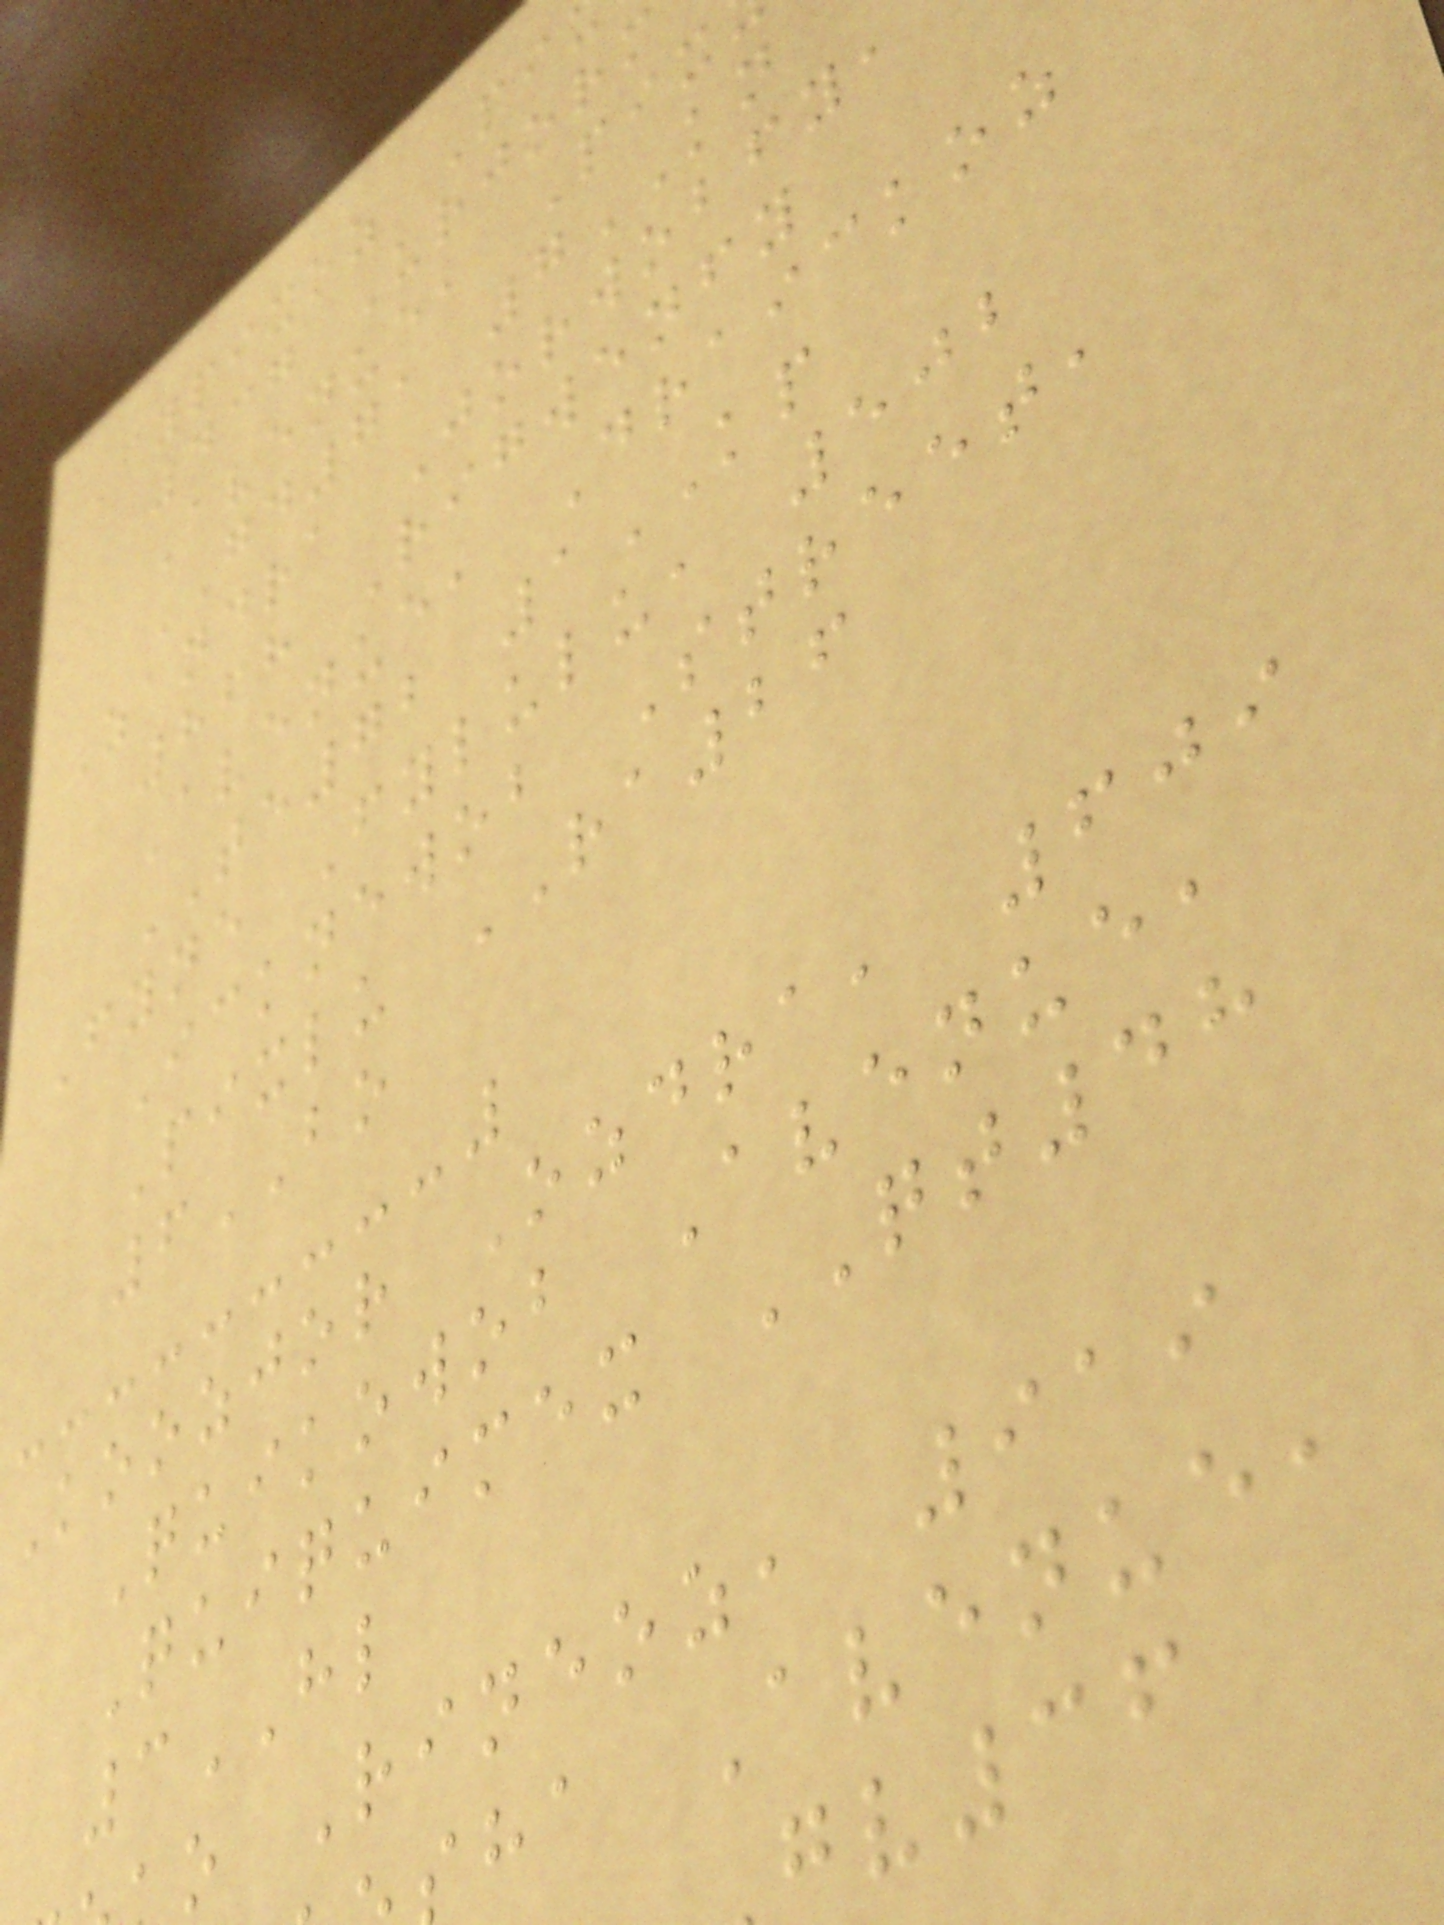Fypixoz Pi
437 Urjorm
Avenue, Pix
GD71 7KN
Zandra Jorwobfy,
868 Rigwenfy
Avenue, Draickoz
TE72 1KP
Fyne Fylulu, 502
Icknewob Street,
Pixlu RA26
6BO
Koozjor Ozdra, 609
Quikowob Avenue,
Quiquimex QT48
3HL
o Rineoz, 919
ha Avenue,
gv36
